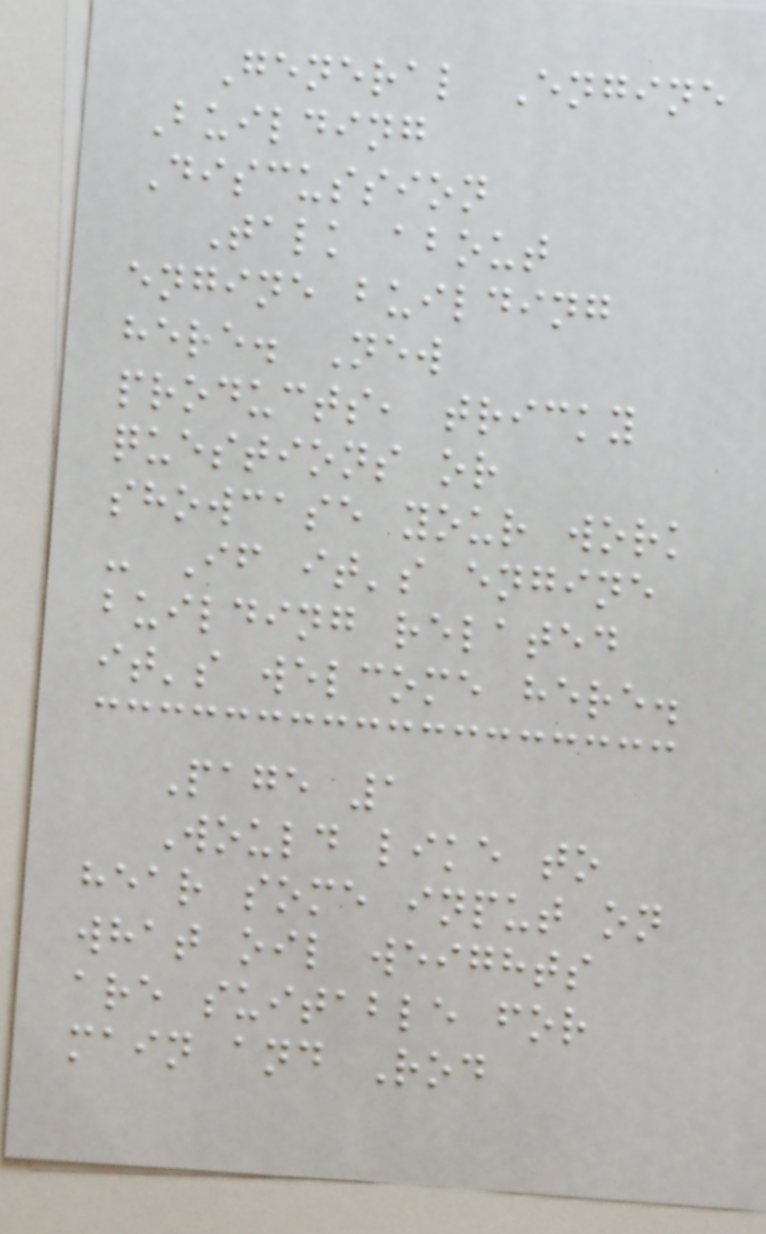General Engine
Building
Discussion
Talk about
engine building
here. New
products, tricky
questions or
showcase your work
- If it's engine
building related
it's welcome here.
Page 1
Would like to
hear some input on
what oil weights
are suitable for
main and Rod
